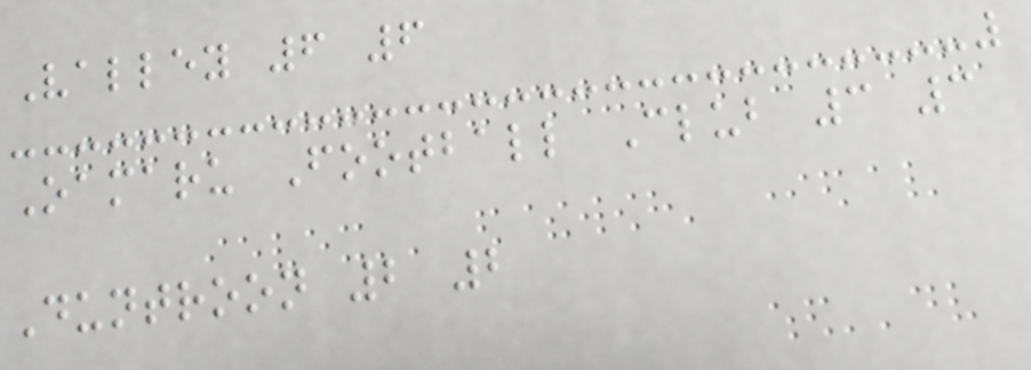Valley 6 6
Oamaru Football Club 3 3
Duntroon 2 2
